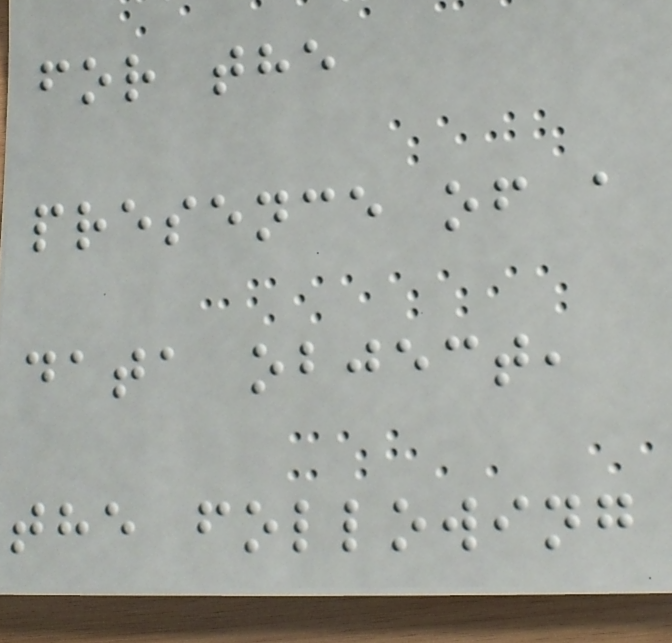for the
presence of a
data object,
the following
